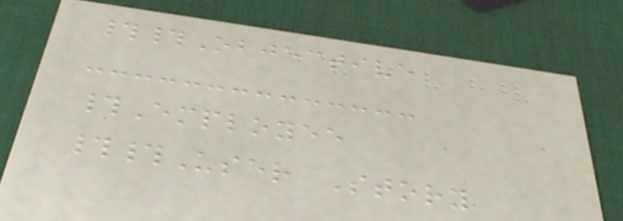##Objective
#Employee
##User Story
